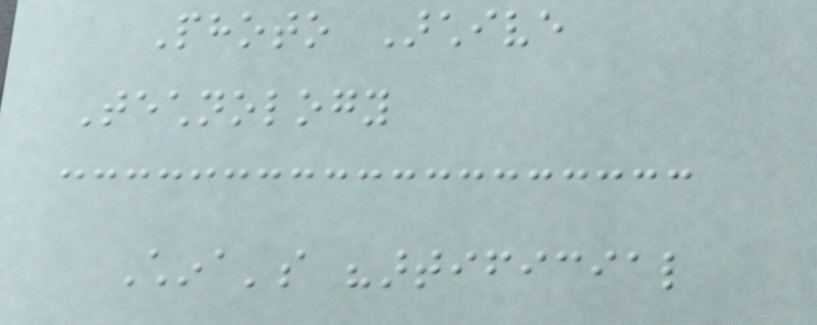Photo Archive
Technology
China's "artificial
